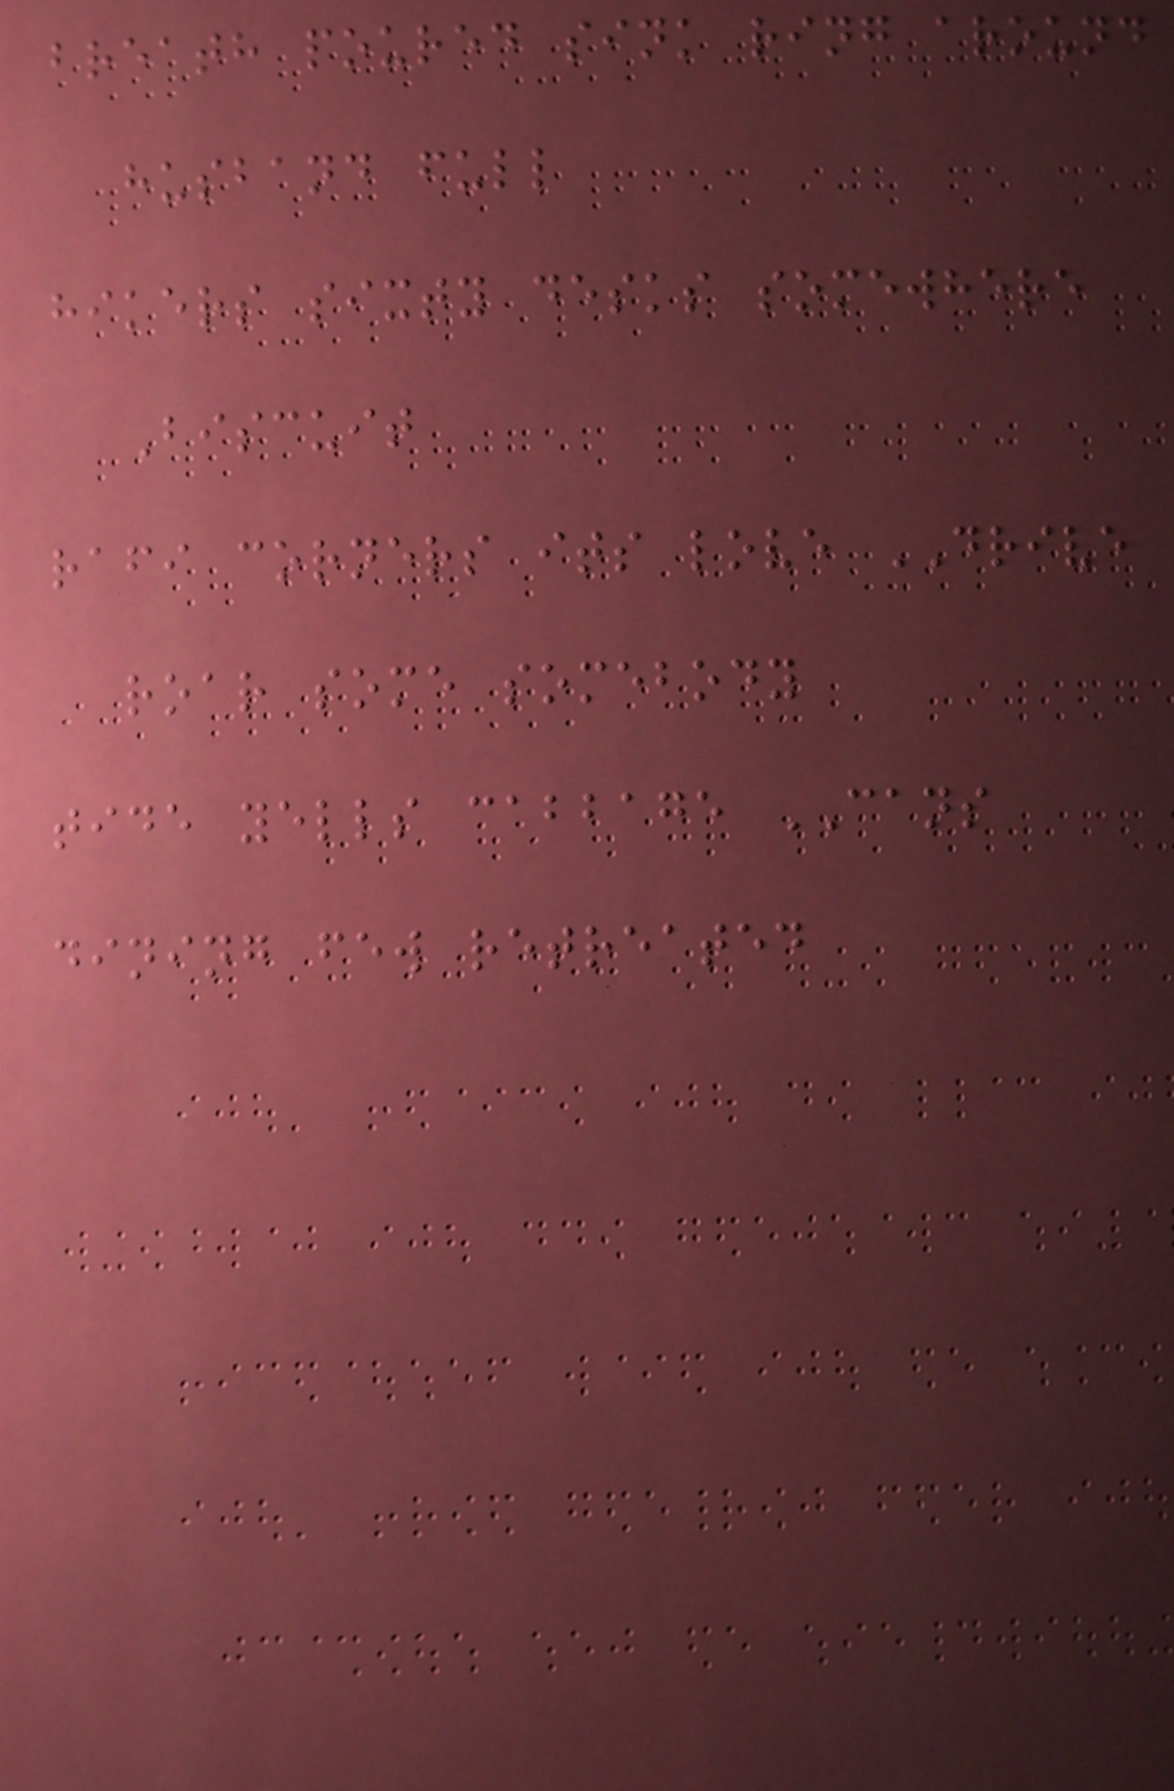breath poured sink ring around
husband full
hikers sixty desks somewhere
Biscuit
rafi corners its love DRIVE
roar some somebody
tide yells cabbage CANS
dining few retreated
